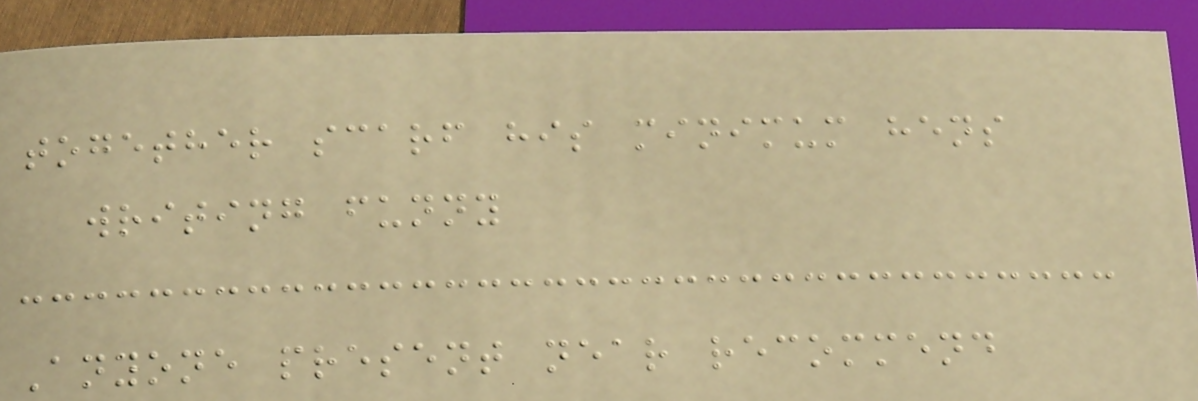together scarf his minimum hens
writing funny
Anyone present near recommend
